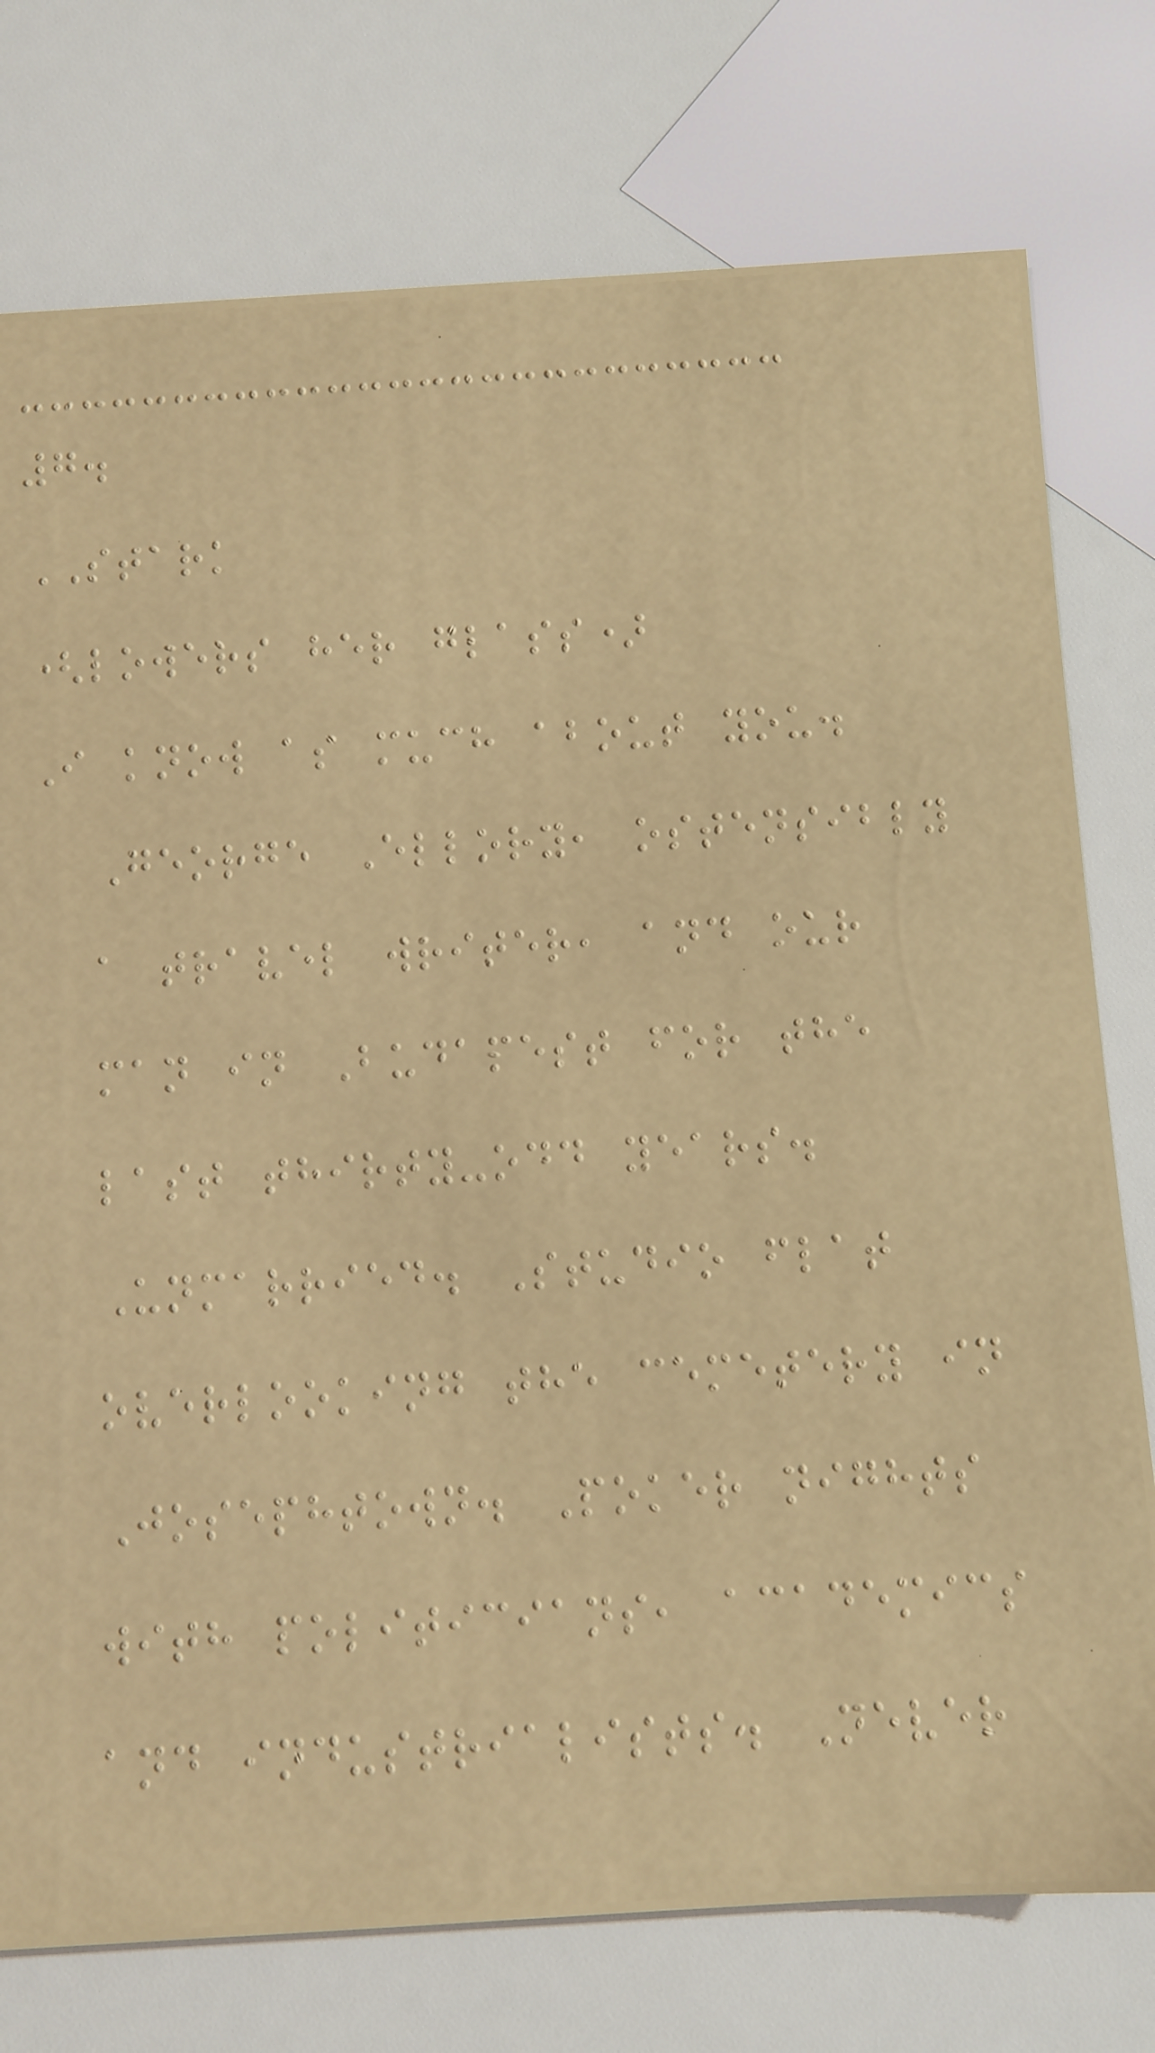7.
STARK
(lowers her glass)
I know as much about you.
George Ellory, ostensibly
a travel writer, and our
man in Budapest for the
last thirty-odd years.
Unmarried. Studio flat
overlooking the cemetery in
Josephtown. Poker nights
with politicians, academics
and industrialists. Never
